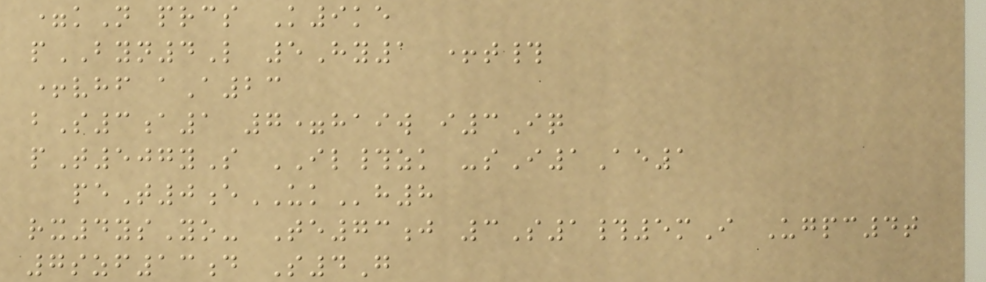=kN prcs K9ke
pBYN4L 5Hy1 +t#
+vhf aA23
bS3a1 7=haiw i3Iq
pT507yS IL#zk -sI1Ae1
peT0eUKh8
rx4ysYo- Te73j 3S1#5mI Ugpc4t
7szf13d S4G
